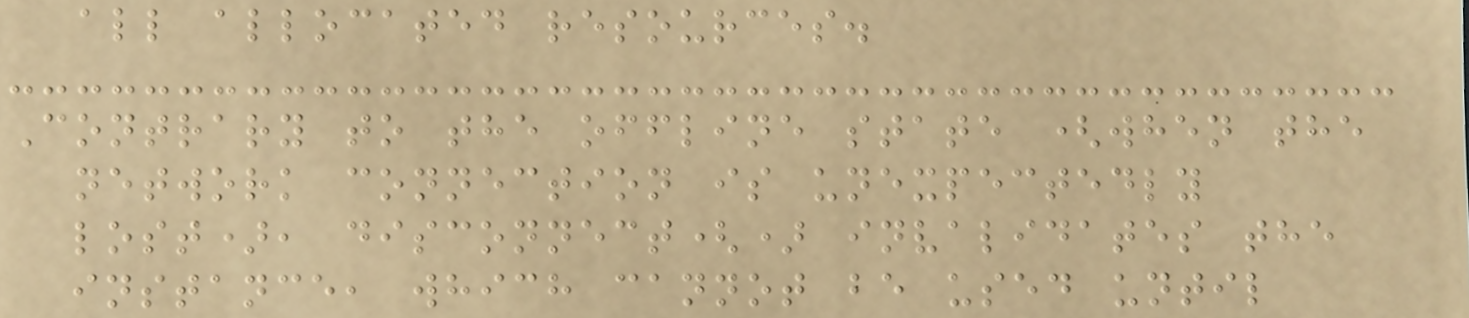all allocated resources.
Contrary to the offline state (when the
network connection is unexpectedly
lost), disconnect() invalidates the
instance, which cannot be used until
